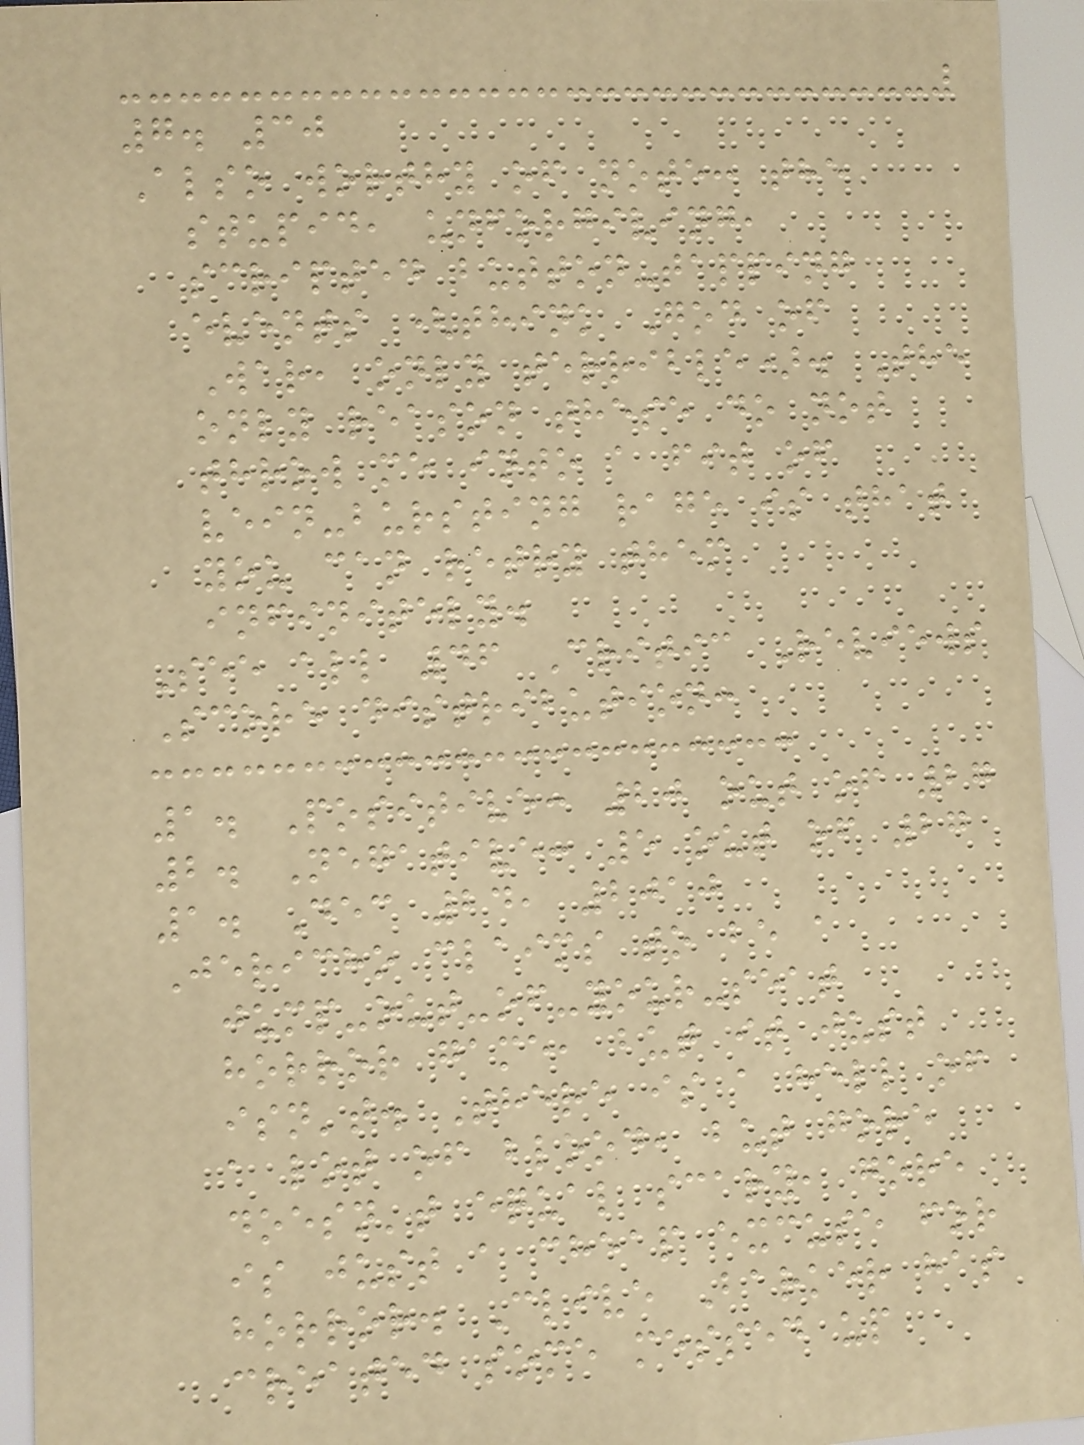7. 30
Also worthy of note: the
stupid, unforgiving,
scripted button-tapping
events (think God of
War, only terrible). The
only reason these do not
throw me into a fit of
vein-bursting rage is that
you can retry them
infinitely.
See all 46 Critic Reviews
Score distribution:
1. Positive: 20 out of 27
2. Negative: 5 out of 27
1. Dec 24, 2010
Jericho claims to be a
jump-out-of-your-seat
horror game, but it just
isn't. There is a hell of
a lot of blood, but gore
doesn't equal scary, gore
is just a cheap excuse for
horror. Clive Barker has
created some messed up
